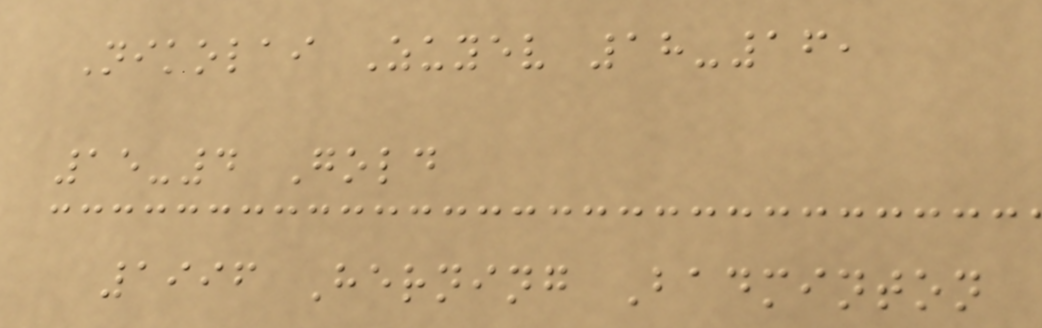Nikolai Zuyev 18-16,
15-4 Gold
1996 Herning Badminton
